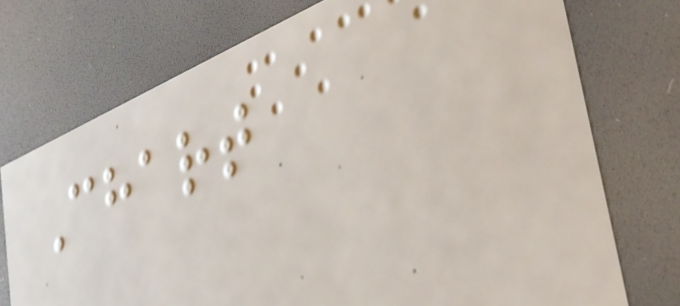Chart
